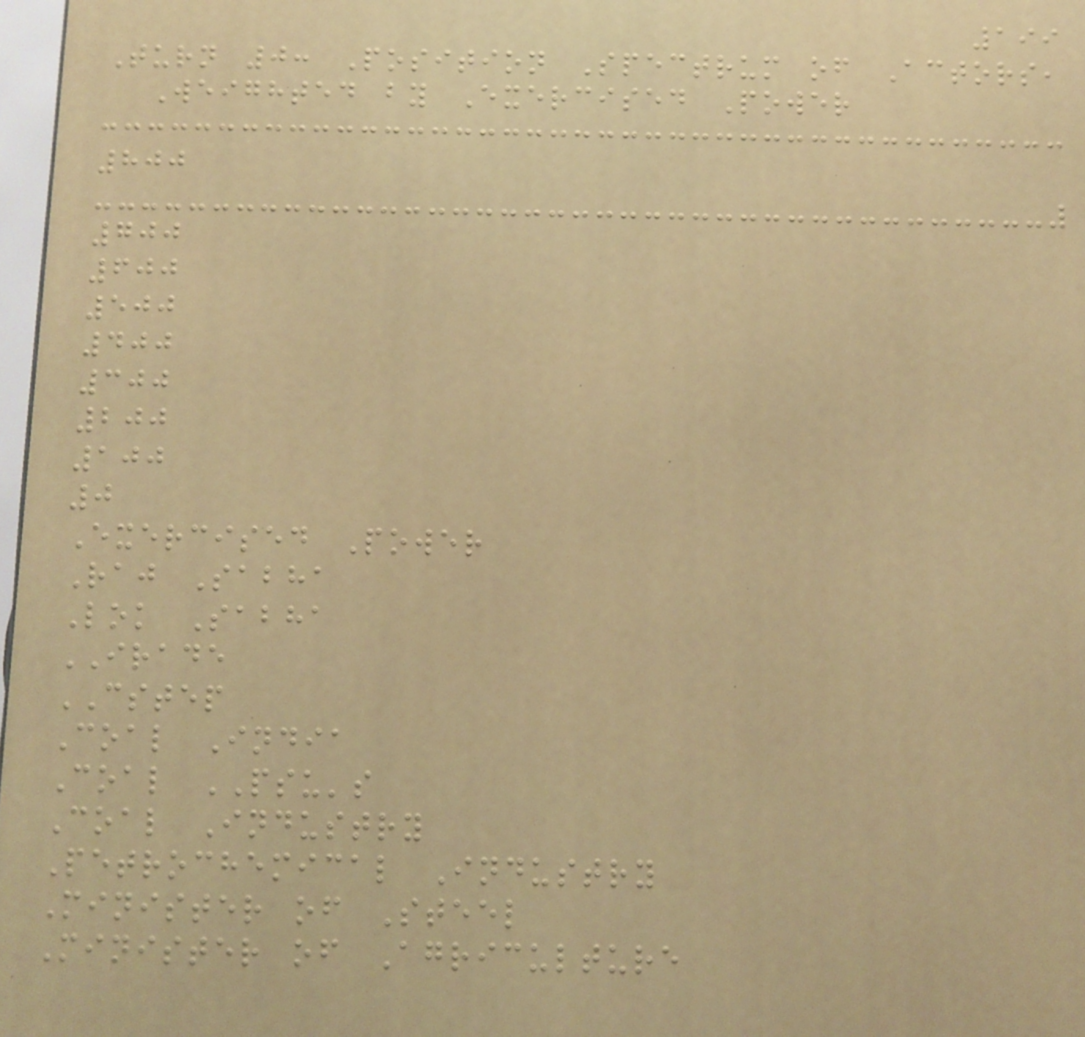199
Turn 0: Position Spectrum of Actors,
Weighted by Exercised Power
800
700
600
500
400
300
200
100
0
Exercised Power
Raj Sabha
Lok Sabha
IRADE
CSTEP
Coal India
Coal PSU's
Coal Industry
Petrochemical Industry
Minister of Steel
Minister of Agriculture
